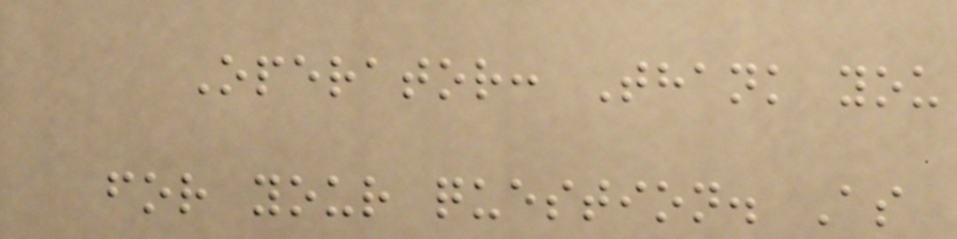Operator: Thank you
for your question. As
